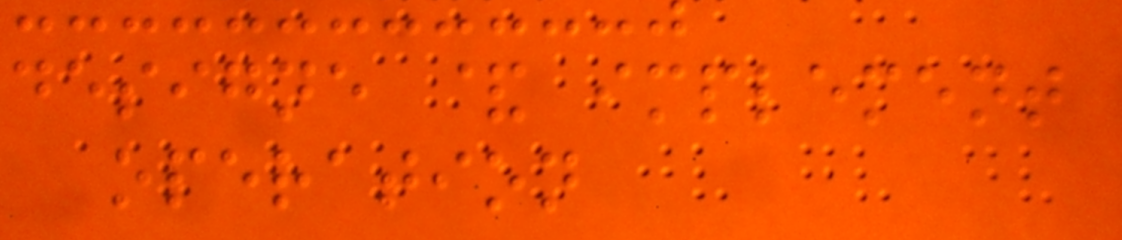designe & implement
operation
